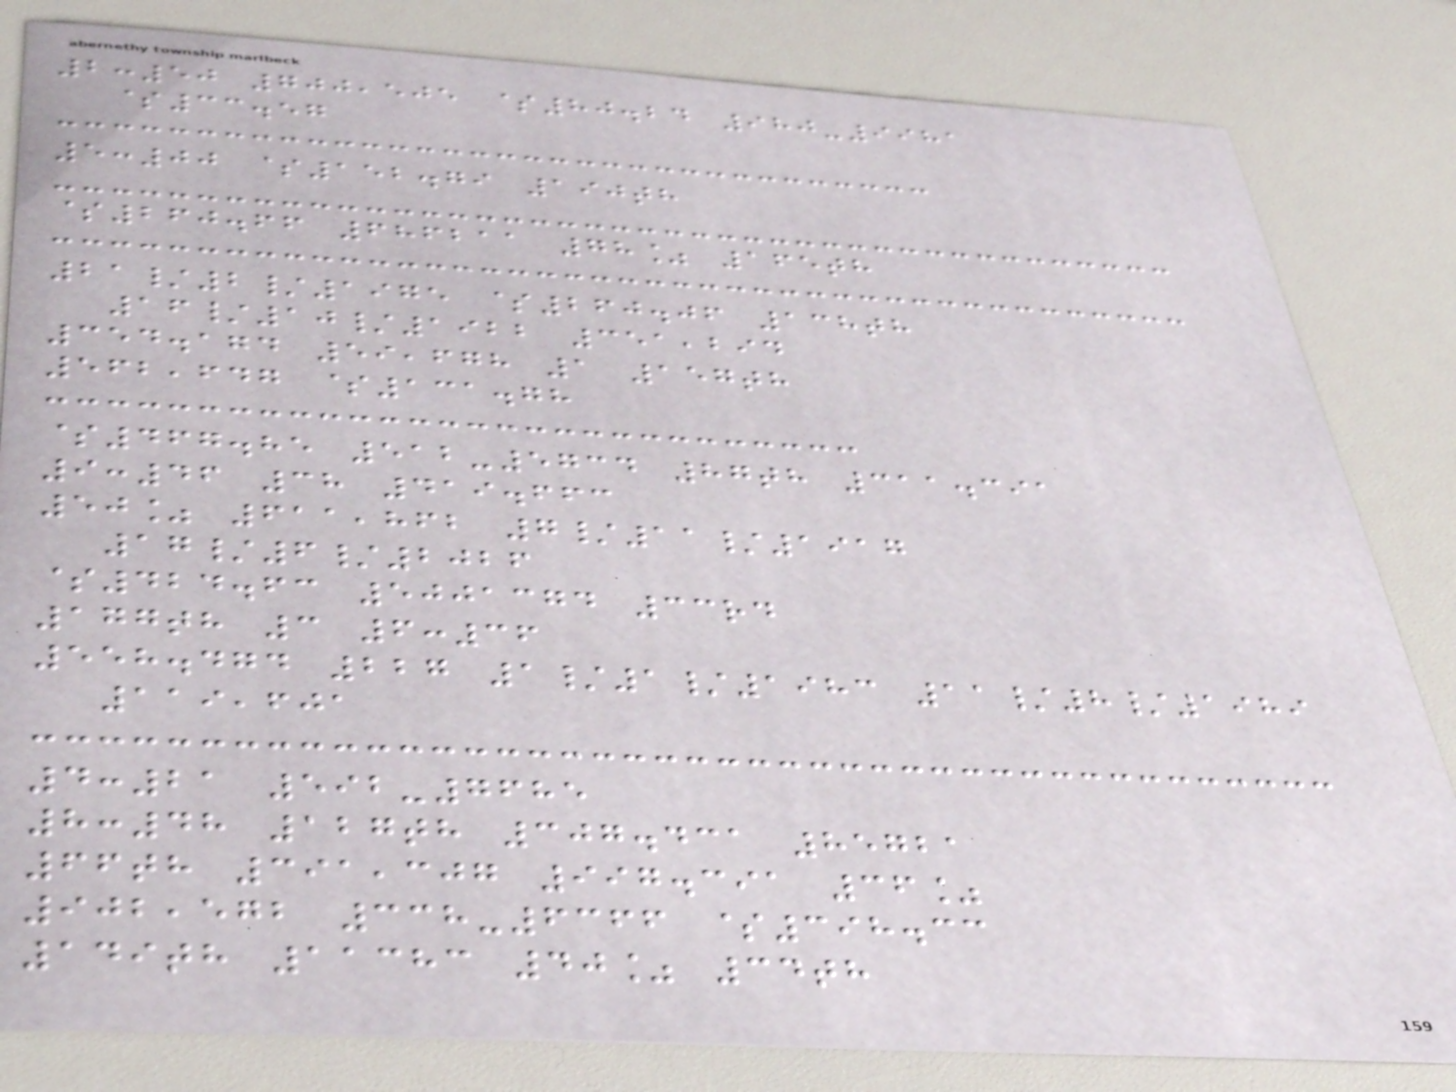2:50 700,505 $80.24 980-9981
$33.57
5:00 $152.79 190th
$260.66 686211 78% 165th
21/2/1975 $260.06 138th
16/10/1922 351,294
354.174 59,678 1 157th
562,647 $131.78
$467.85 512-5734 87th 311.391
9:46 38 419.663
50% 611,862 7/11/1917
17/6/2026
$424.63 5001374 33rd
177th 3 6:36
558.474 227 1/1/1983 11/8/1989
119,601
4:21 592-7685
8:48 127th 307.431 85721
66th 391,307 997.391 36%
902,572 338-6366 $398.33
149th 11383 40% 34th
